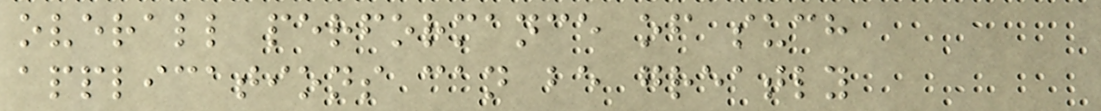overall performance of such
applications can be greatly
